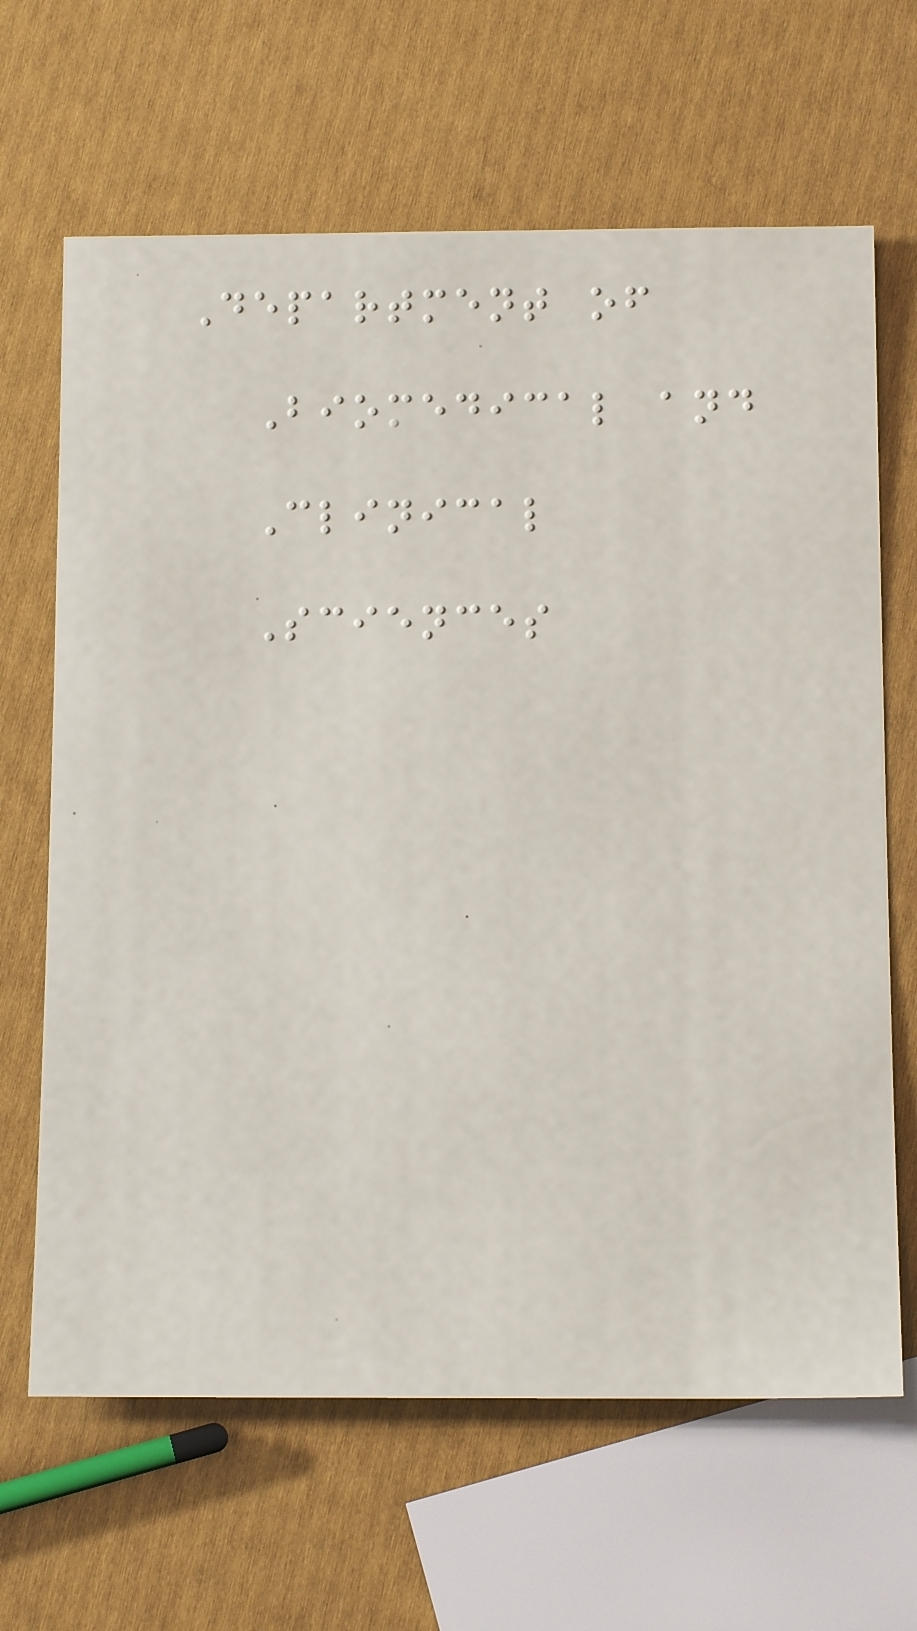Department of
Biomedical and
Clinical
Sciences
